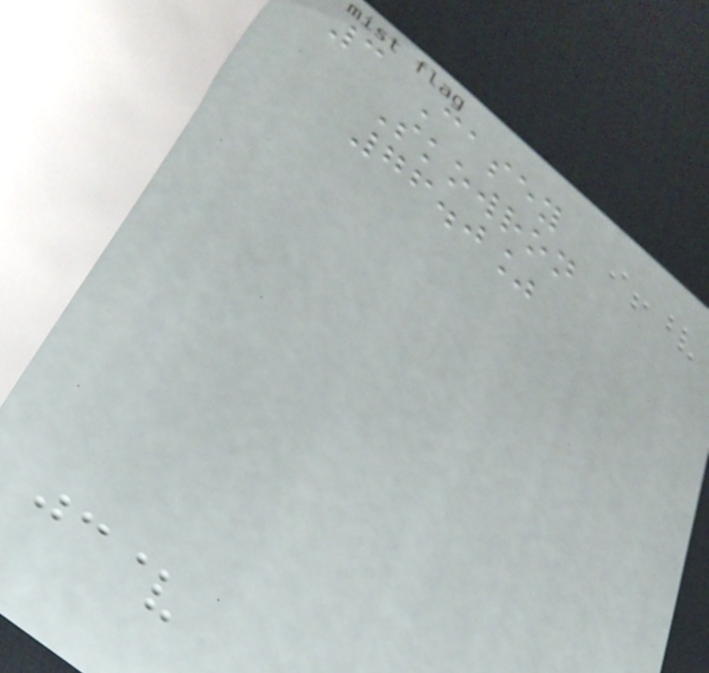3 Casey
Skowron
76.0%
